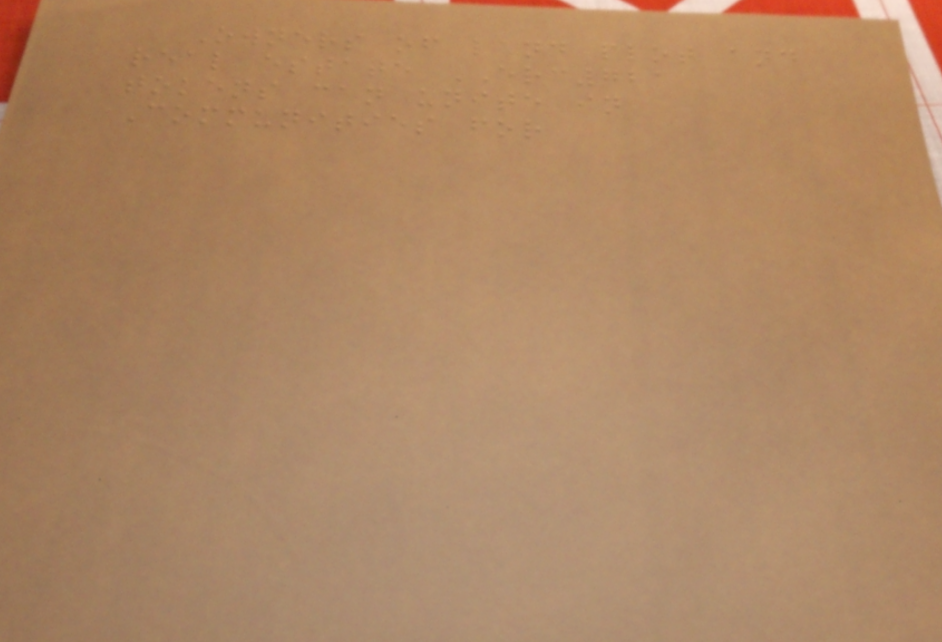Owners of land plot and
real estate ERC721
tokens can unite in
Communities for
